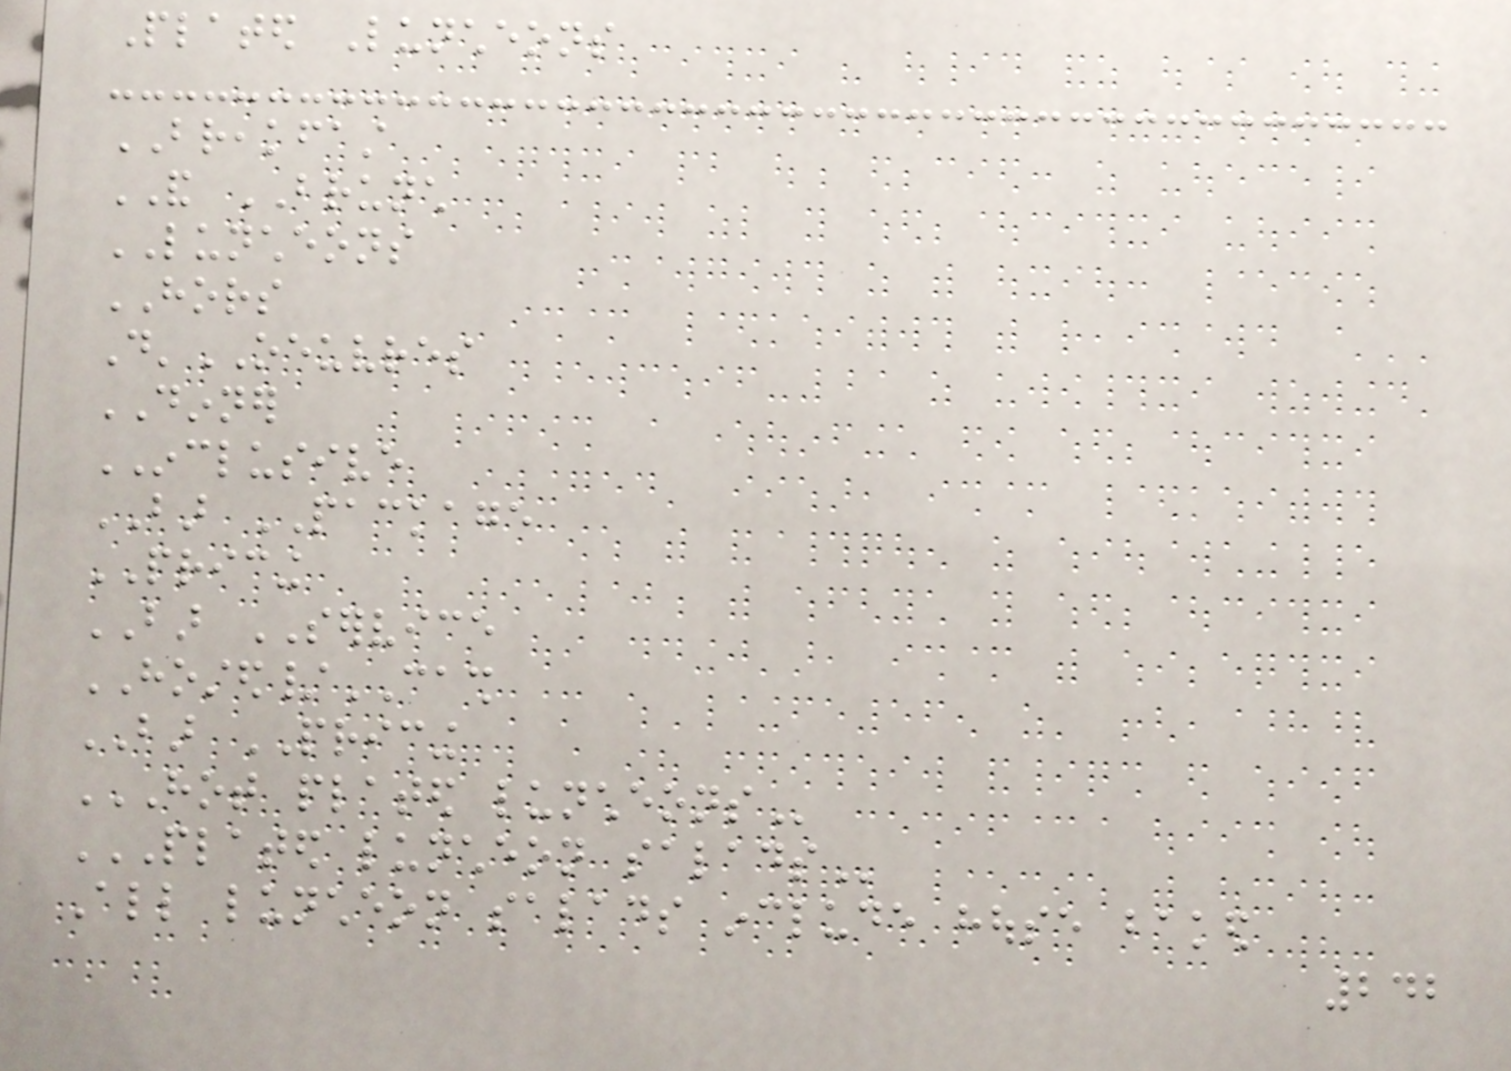Plated Luncheons
BREAKFAST
AND BRUNCH
LUNCHEONS
HORS
D'OEUVRES
DINNER
INCLUSIVE
BAR PACKAGE
PRICING
BAR SERVICE
HOSTED/CASH
BAR PRICING
HOT PLATED LUNCHEONS
PLATED LUNCHEON SALADS
All luncheon salads include house baked
242
